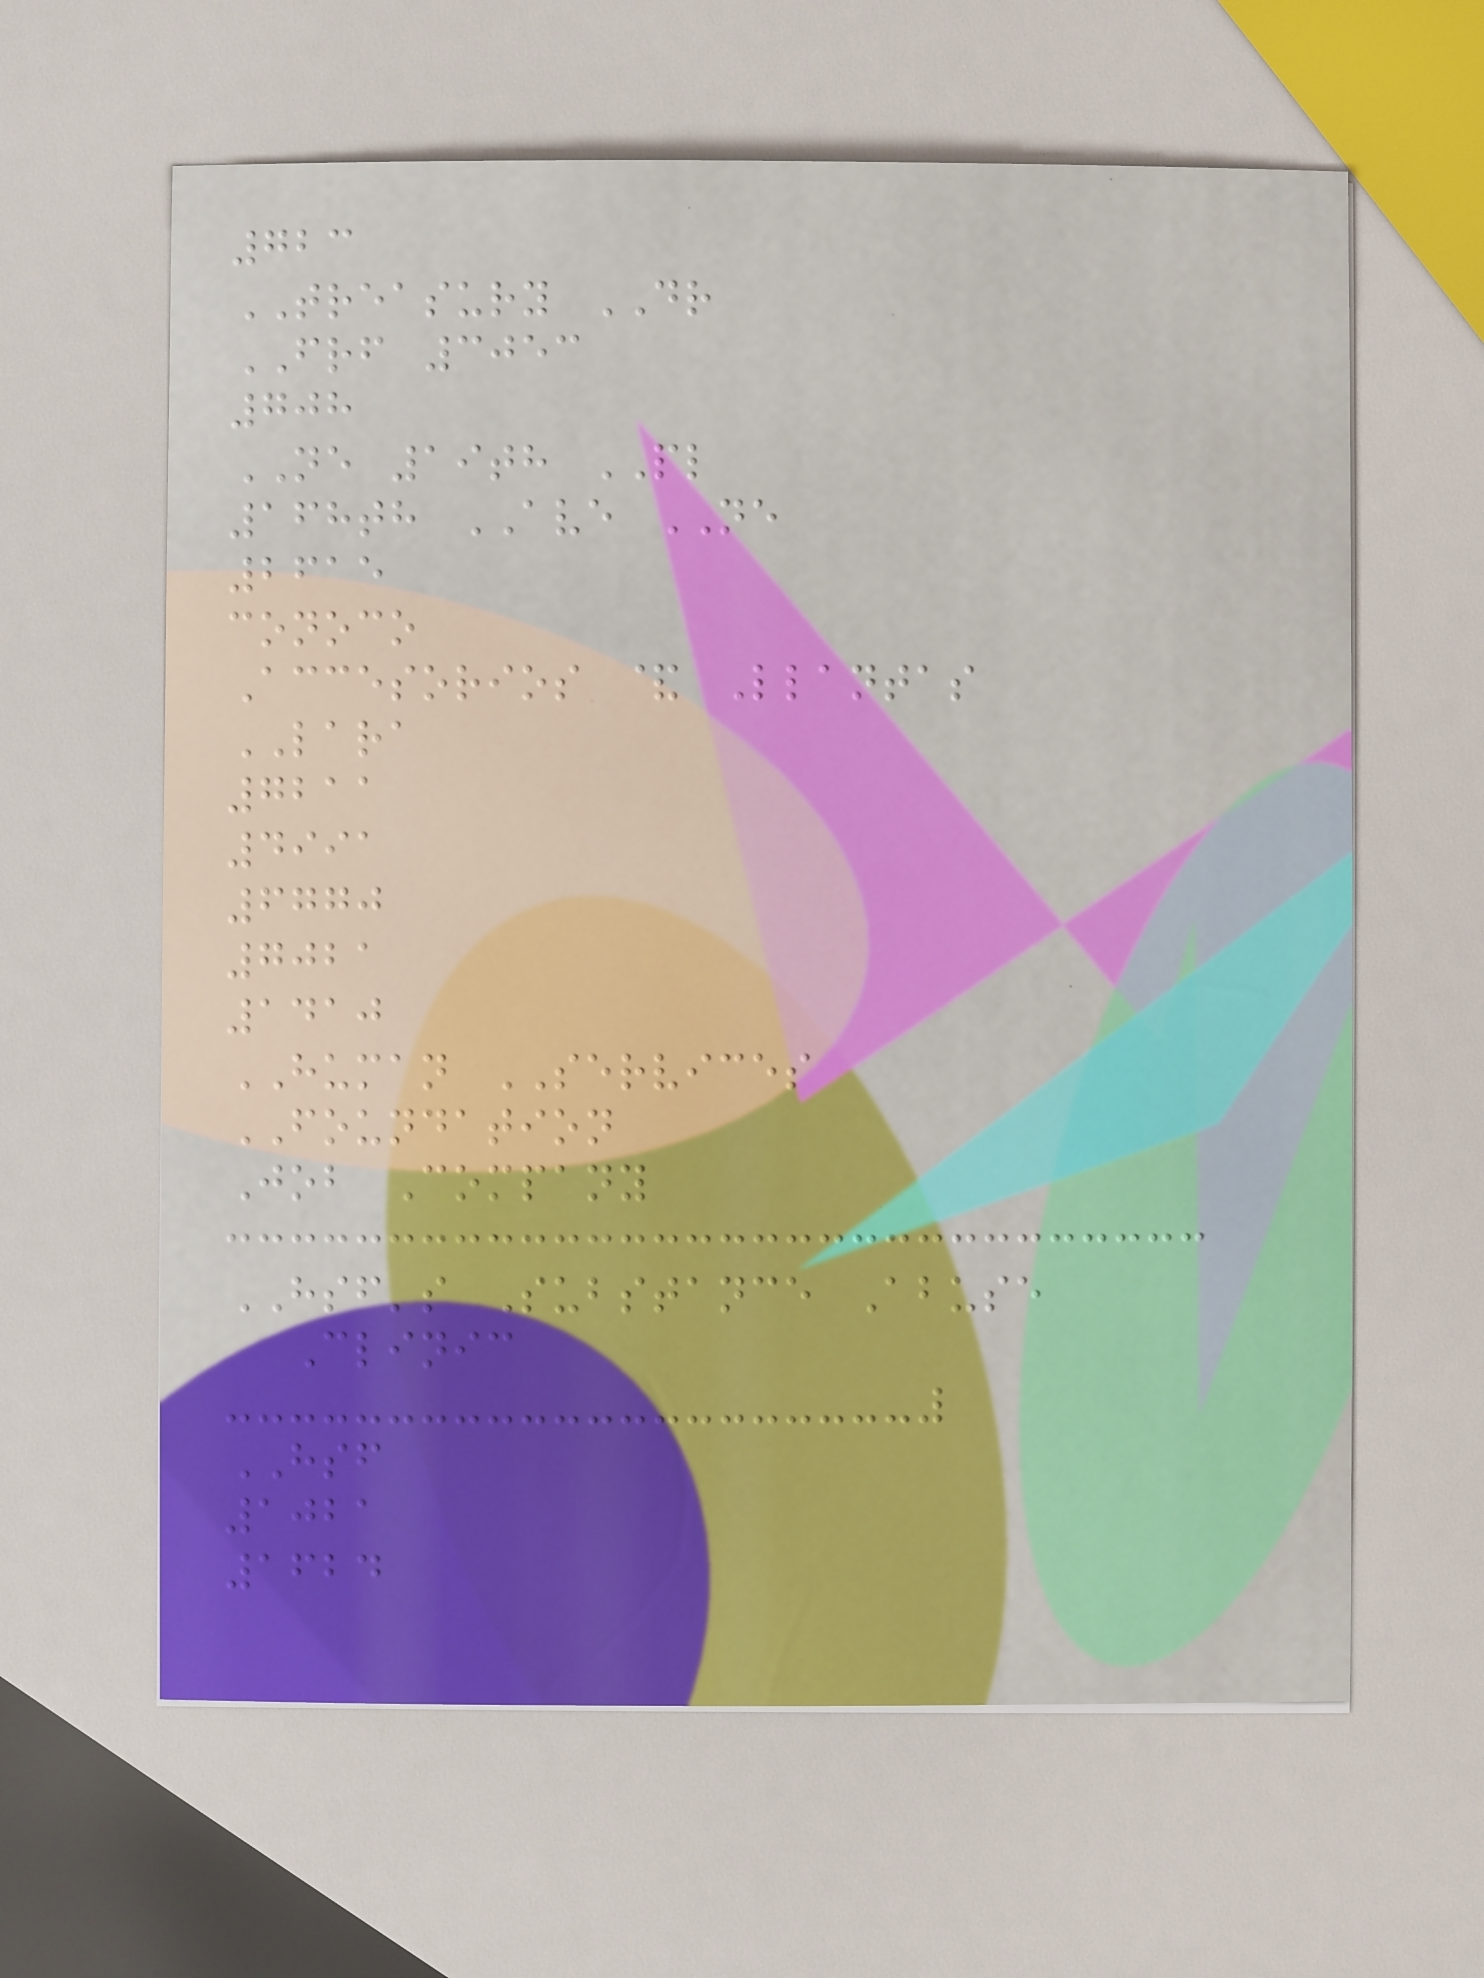723
TREASURY DR
FRF 3053
708
NE 19th PL
168th AVE NE
2615
conoco
Accesorios & Llantas
LARA
7211
4991
6770
7021
1410
HUMAN SERVICES
FOUNDATION
Job Company
HSF's Substance Abuse
Clinic
HSF
1021
1624
